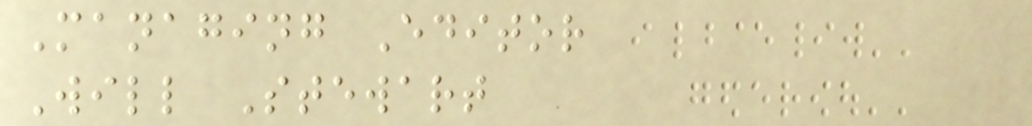Managing Editor
Will Stewart
